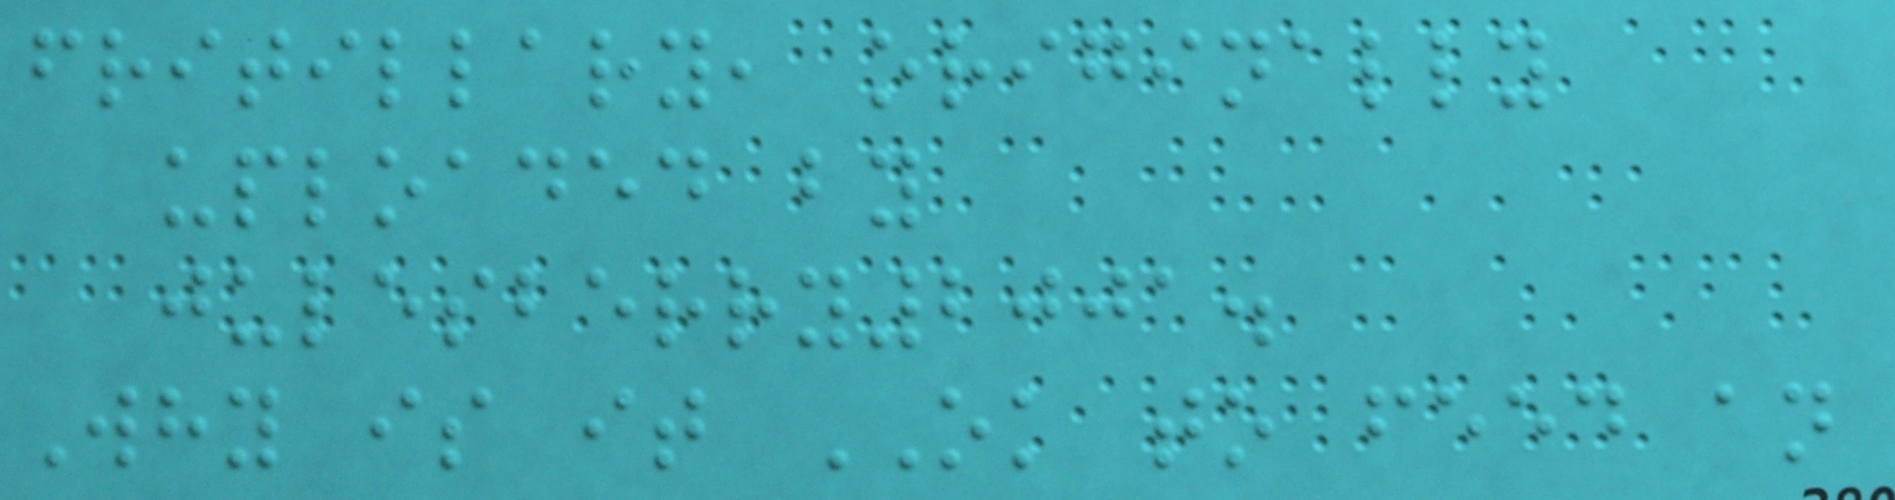fritillary, originally
uploaded by
julesberry2001.
Why is it OK to feed an
